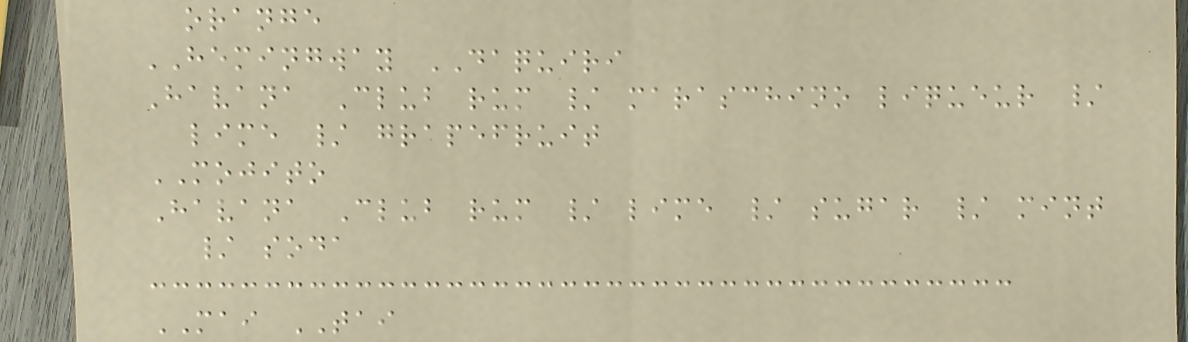orange
HEMINGWAY DAQUIRI
Havana Club rum / maraschino liqueur /
lime / grapefruit
MOJITO
Havana Club rum / lime / sugar / mint
/ soda
MAI TAI
